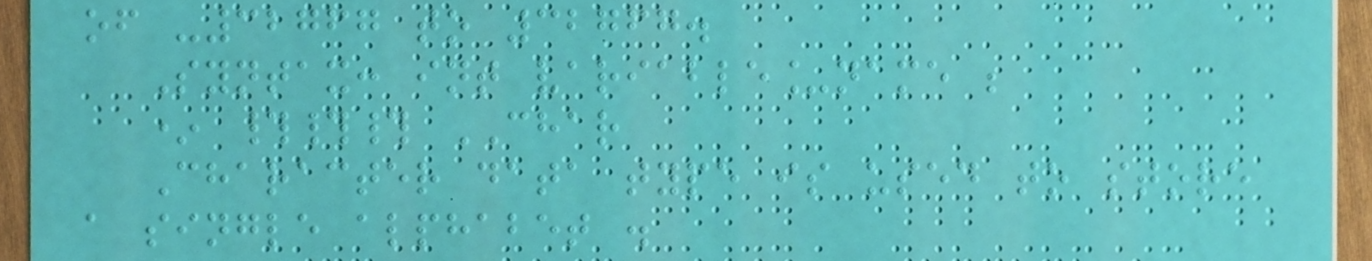of -32767 to 32767.
Syntax: int variable_name ;
* ### CHAR
Character data type is used to store
a single alphabet .
